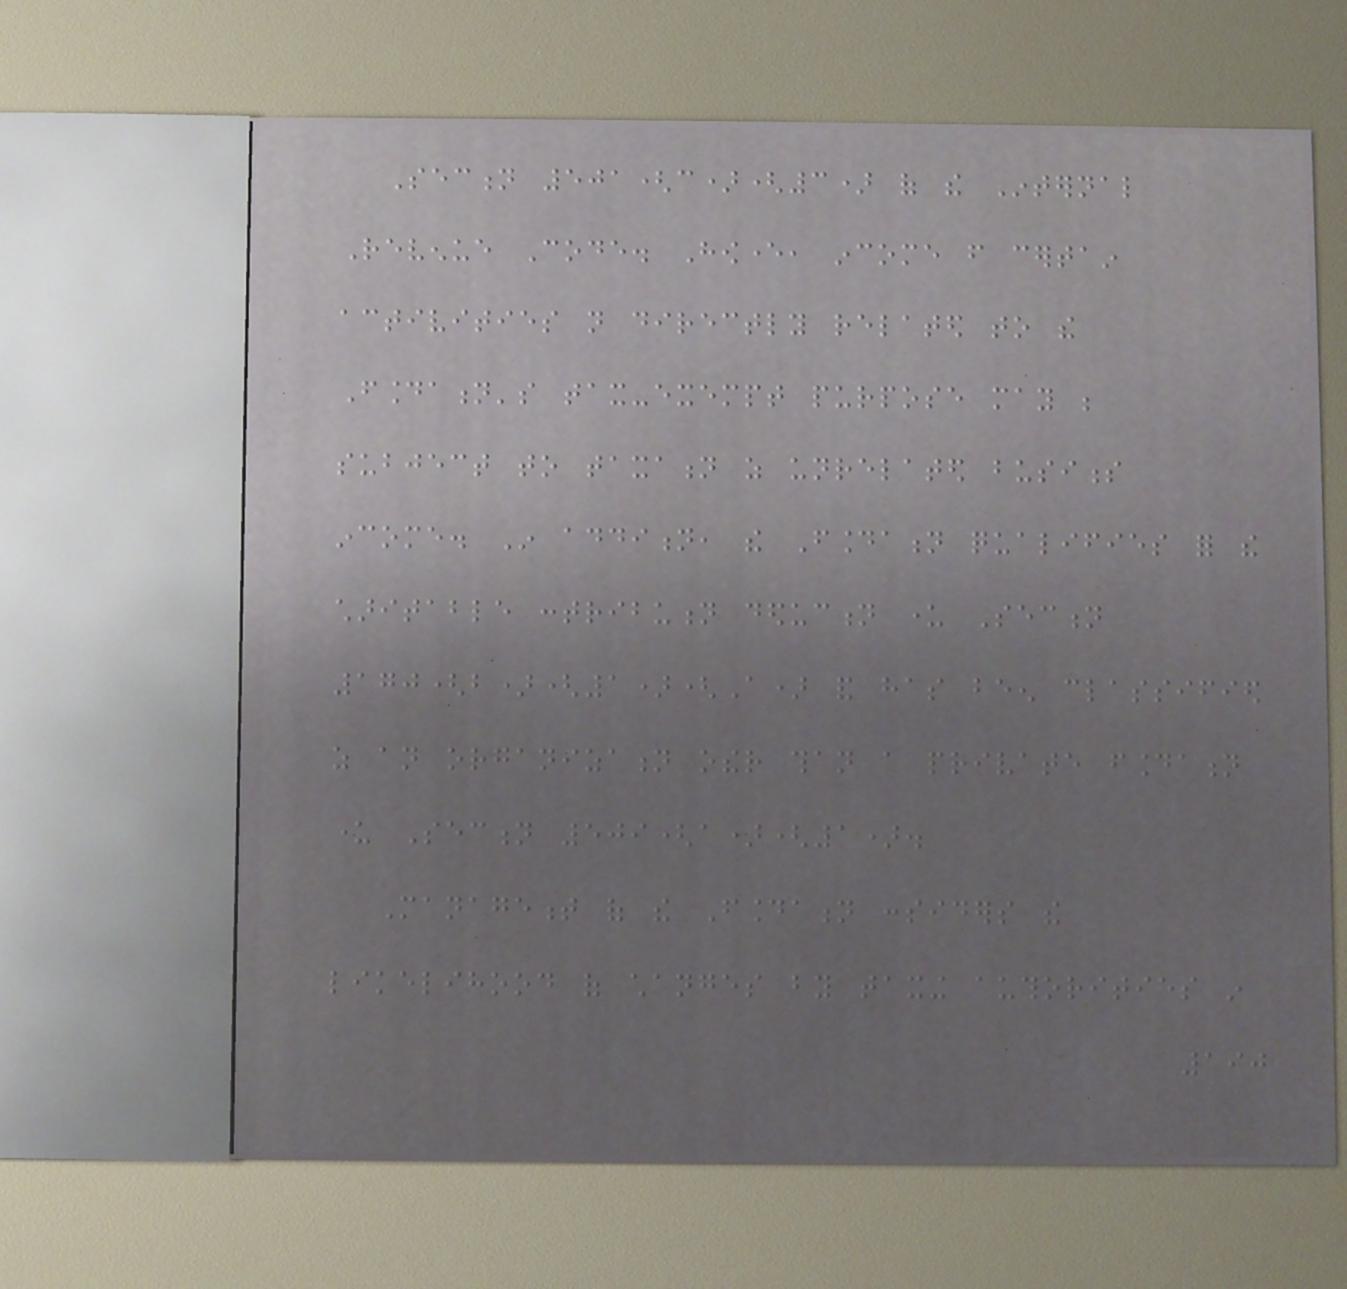Section 501(c)(3) of the Internal
Revenue Code. However, income from certain
activities not directly related to the
Foundation's tax-exempt purpose may be
subject to taxation as unrelated business
income. In addition, the Foundation qualifies for the
charitable contribution deduction under Section
170(b)(1)(A) and has been classified
as an organization other than a private foundation
under Section 509(a)(1).
Management of the Foundation considers the
likelihood of changes by taxing authorities in
190
